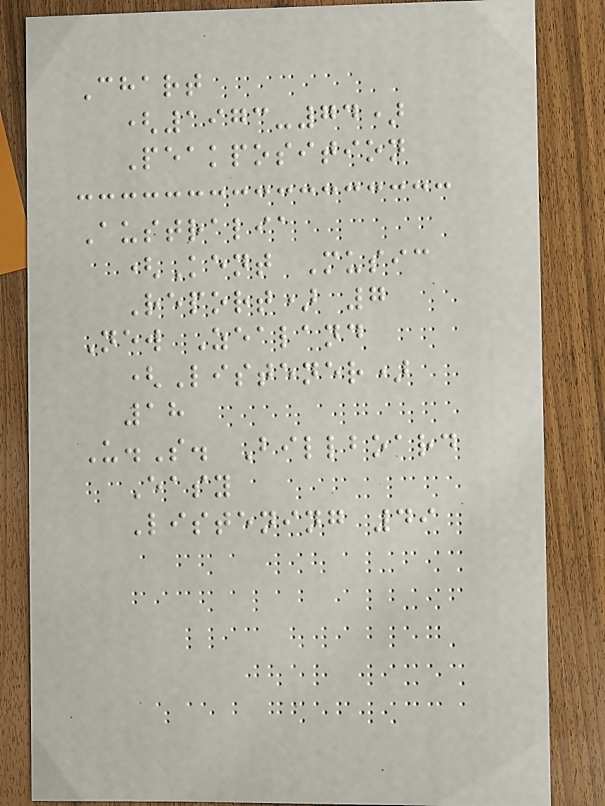Chart
(1973-74)
Peakposition
Australia
(Kent Music
Report) 7
New Zealand
(Listener)
18
U.S. Billboard
Easy
Listening 49
